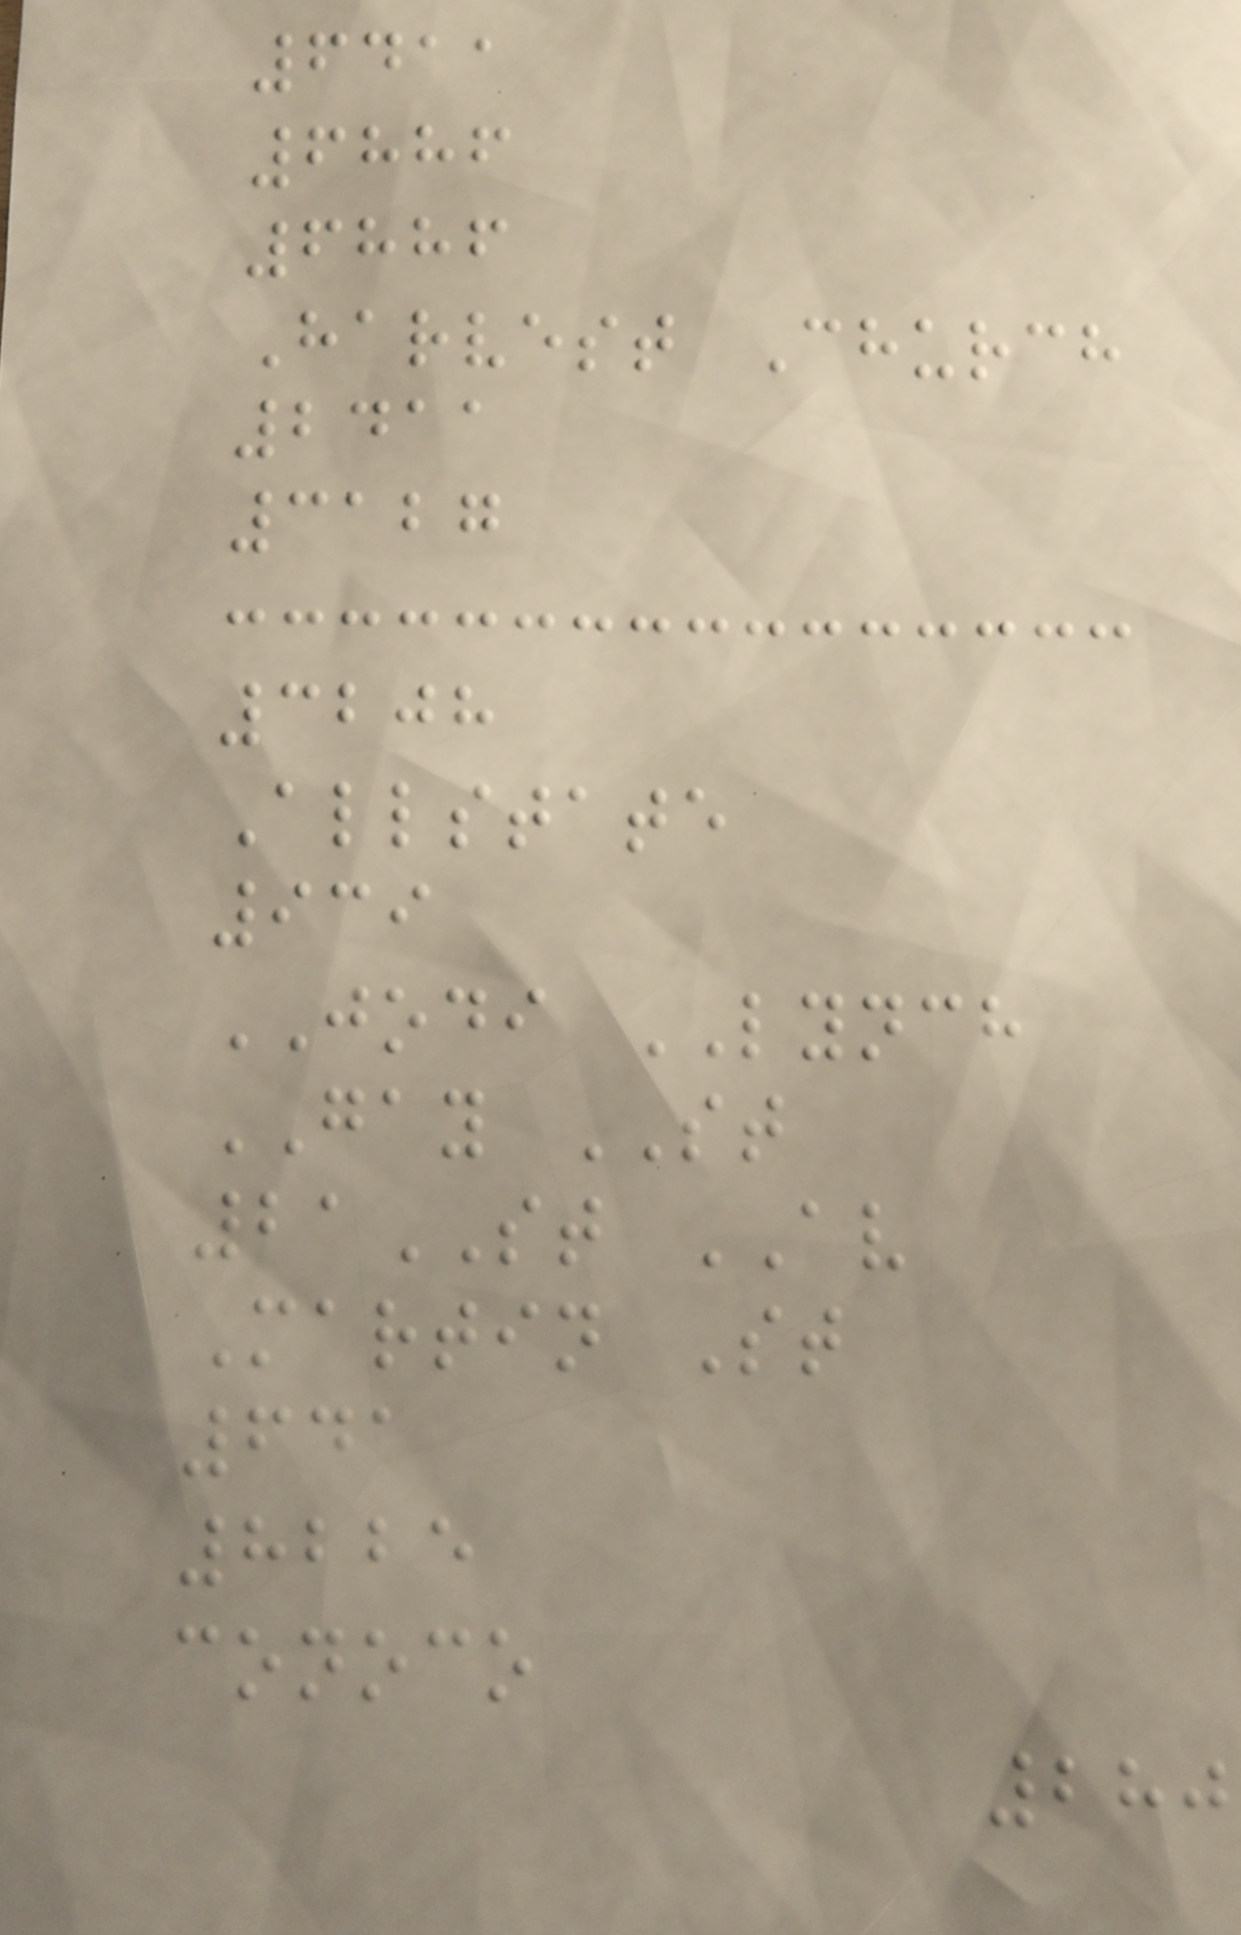6411
6886
6886
Harvest Church
2411
3127
3208
Allstate
939
JODI LYNCH
GAY ST
21ST AV
Martin St
641
8225
conoco
280
